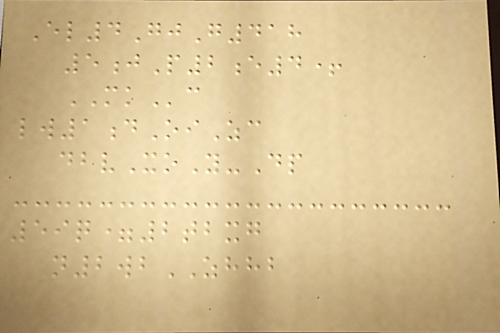El4GjG418
5jP2e4+
MKc
lw1dOiZc
dbvXoY-Dp
59q=2tbxg
n2wbZHHB
